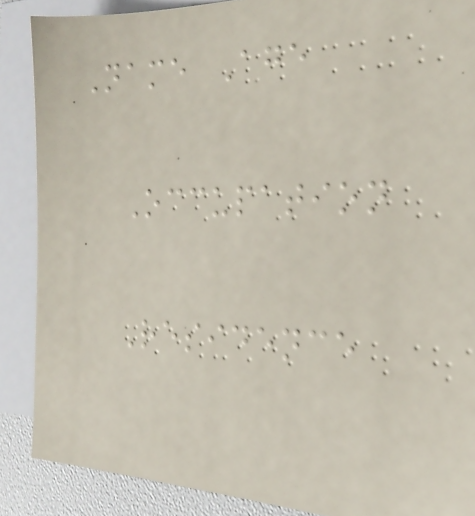Name Age
Occupation
Residence
